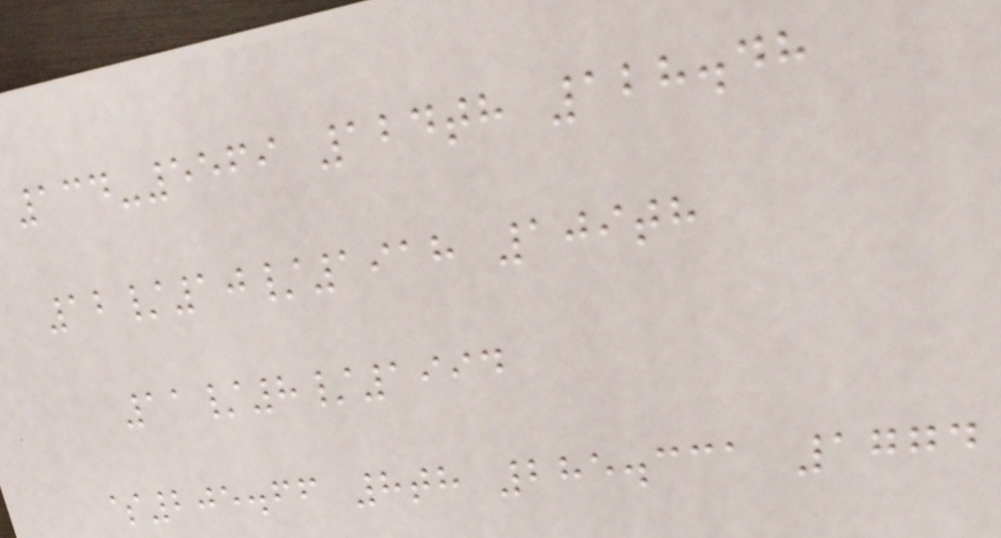134-5569 124th 128.48
12/10/1918 109th
11/8/1994
$205.66 8th 285.331 1774
